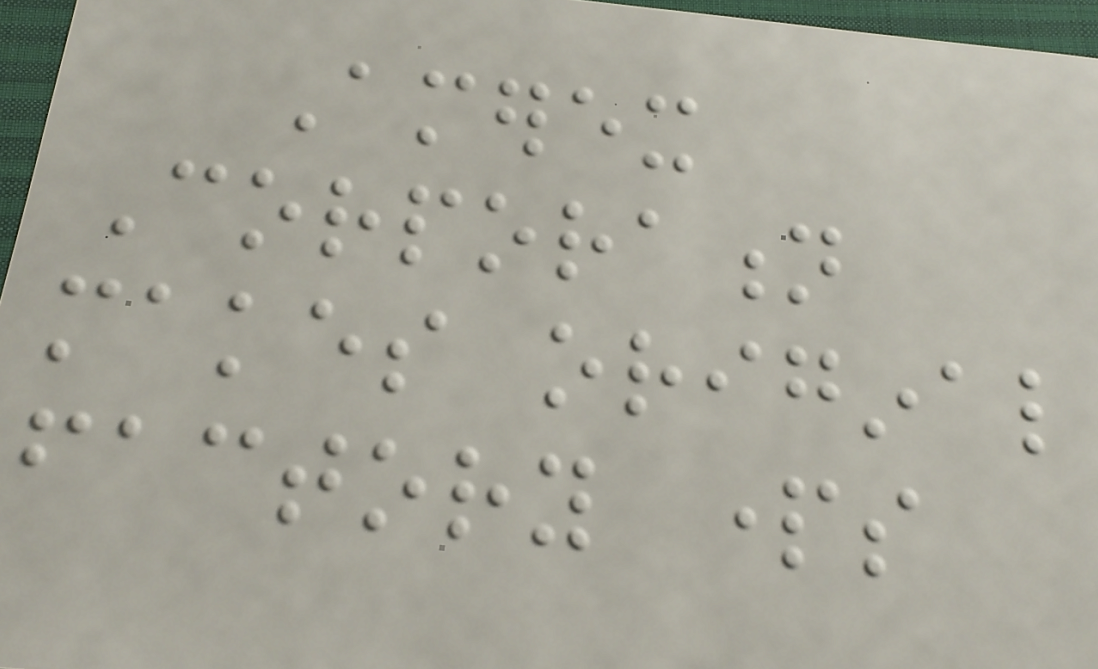Amerex
Corporation
makes original
factory parts
